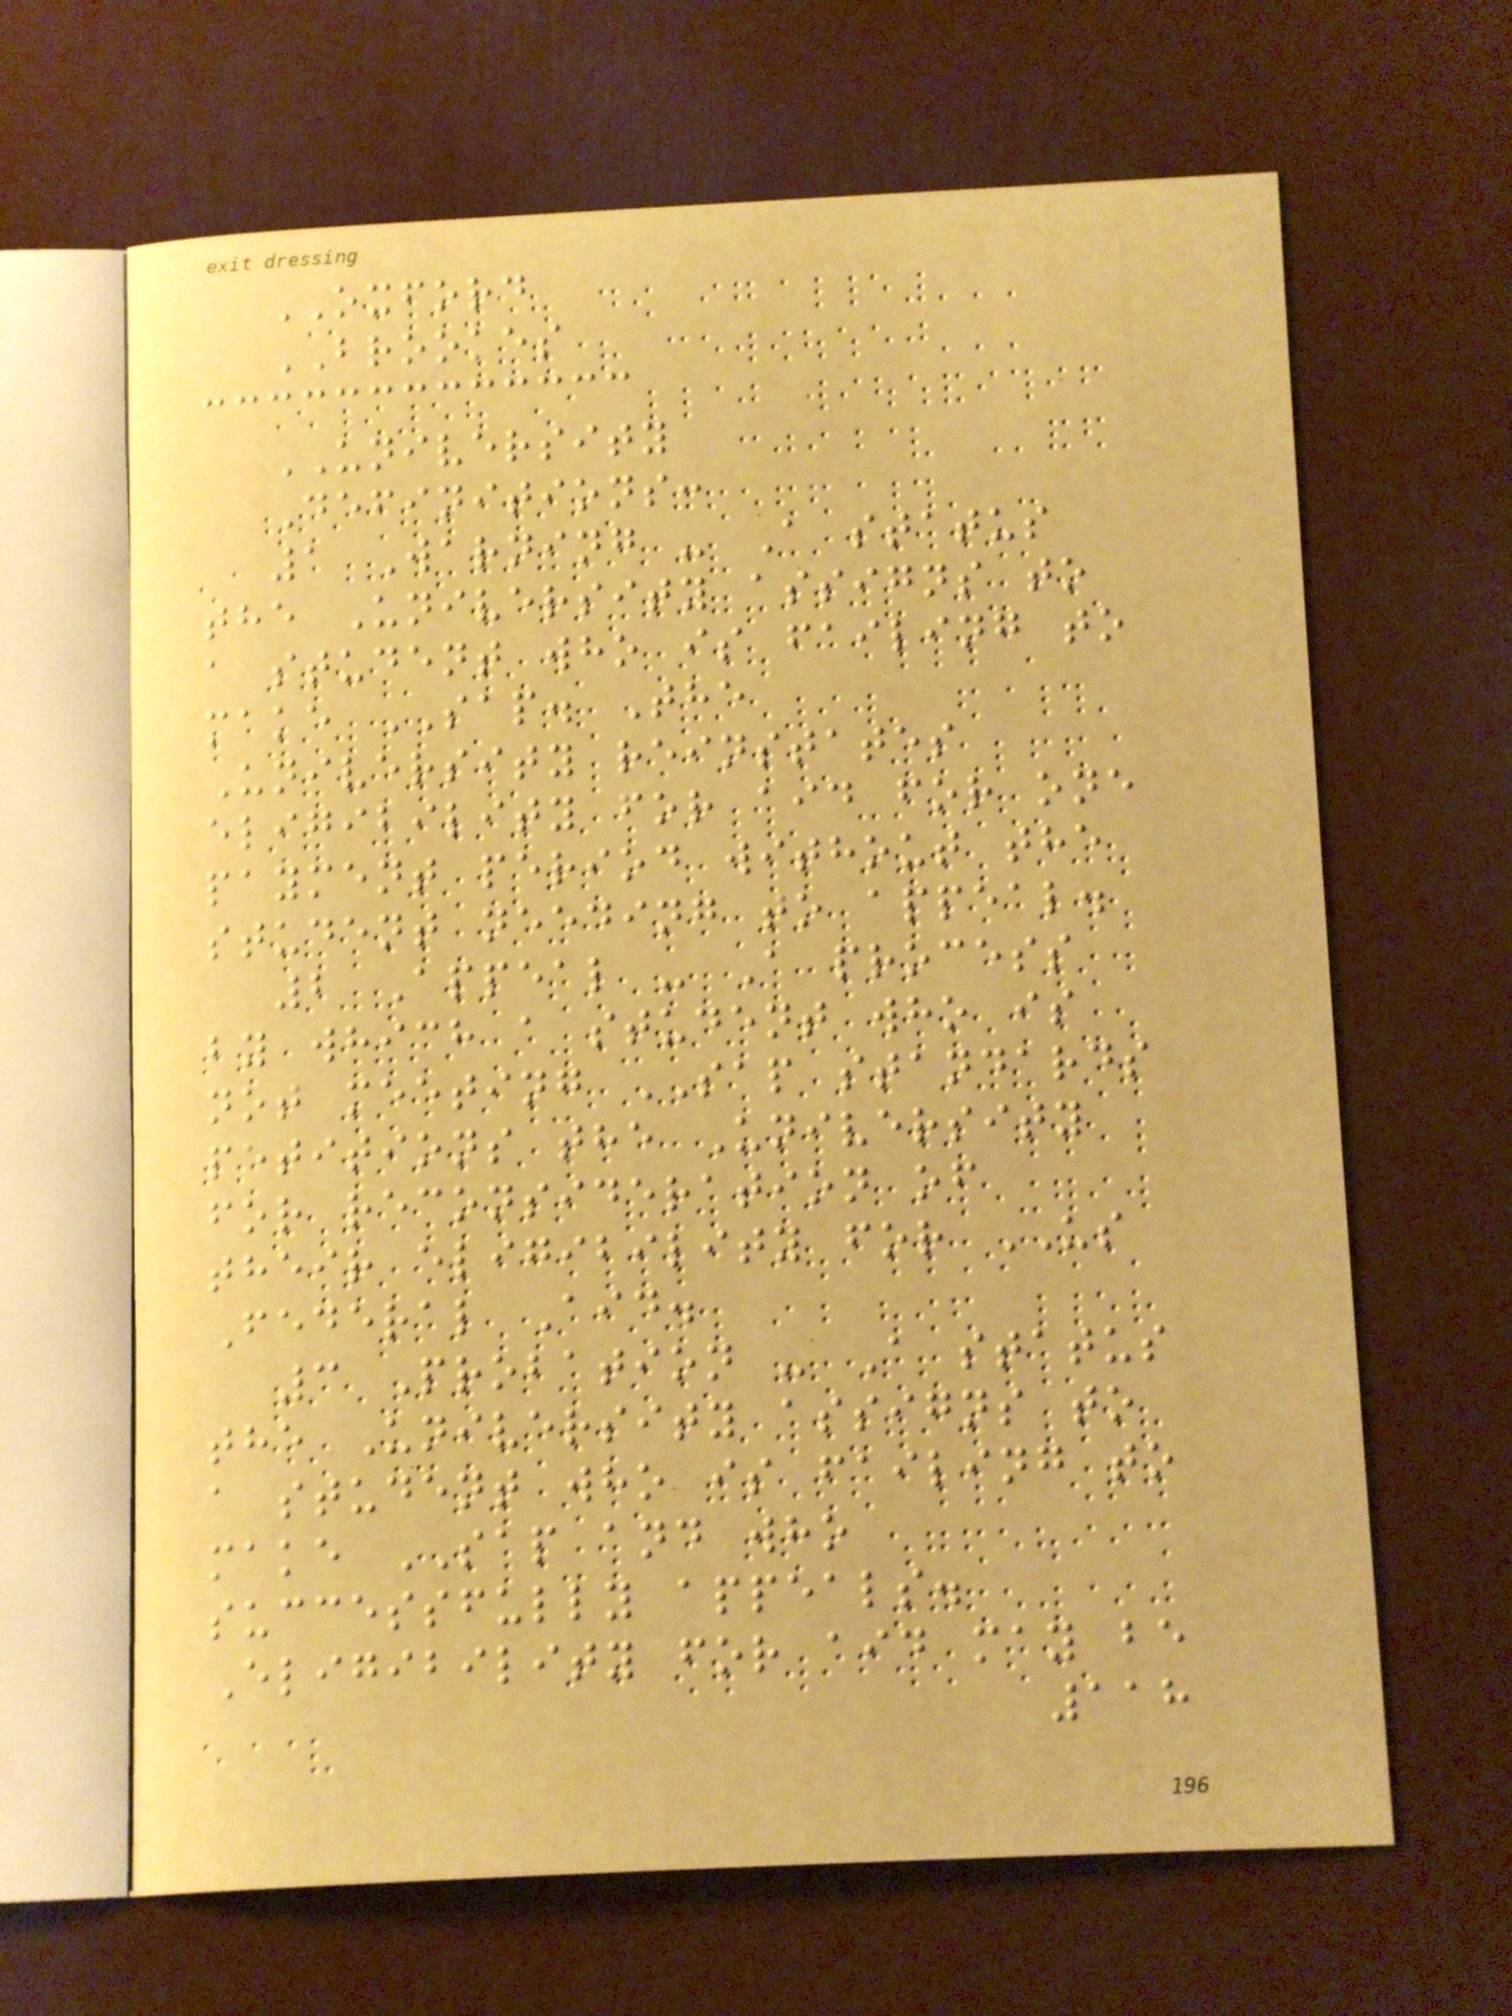OXFORD
BROOKES
UNIVERSITY
Definitions:
1 Warning - A status
the University assigns to
a student who is failing to
make SAP. The
University reinstates
eligibility for aid for one
payment period without the
student needing to appeal.
2 Appeal - A process
by which a student who is
not meeting SAP standards
petitions the University
for reconsideration of
their eligibility for US
Federal Aid.
3 Probation - A status
the University assigns to
a student who is failing to
make SAP and who
successfully appeals.
Eligibility for aid may be
118
